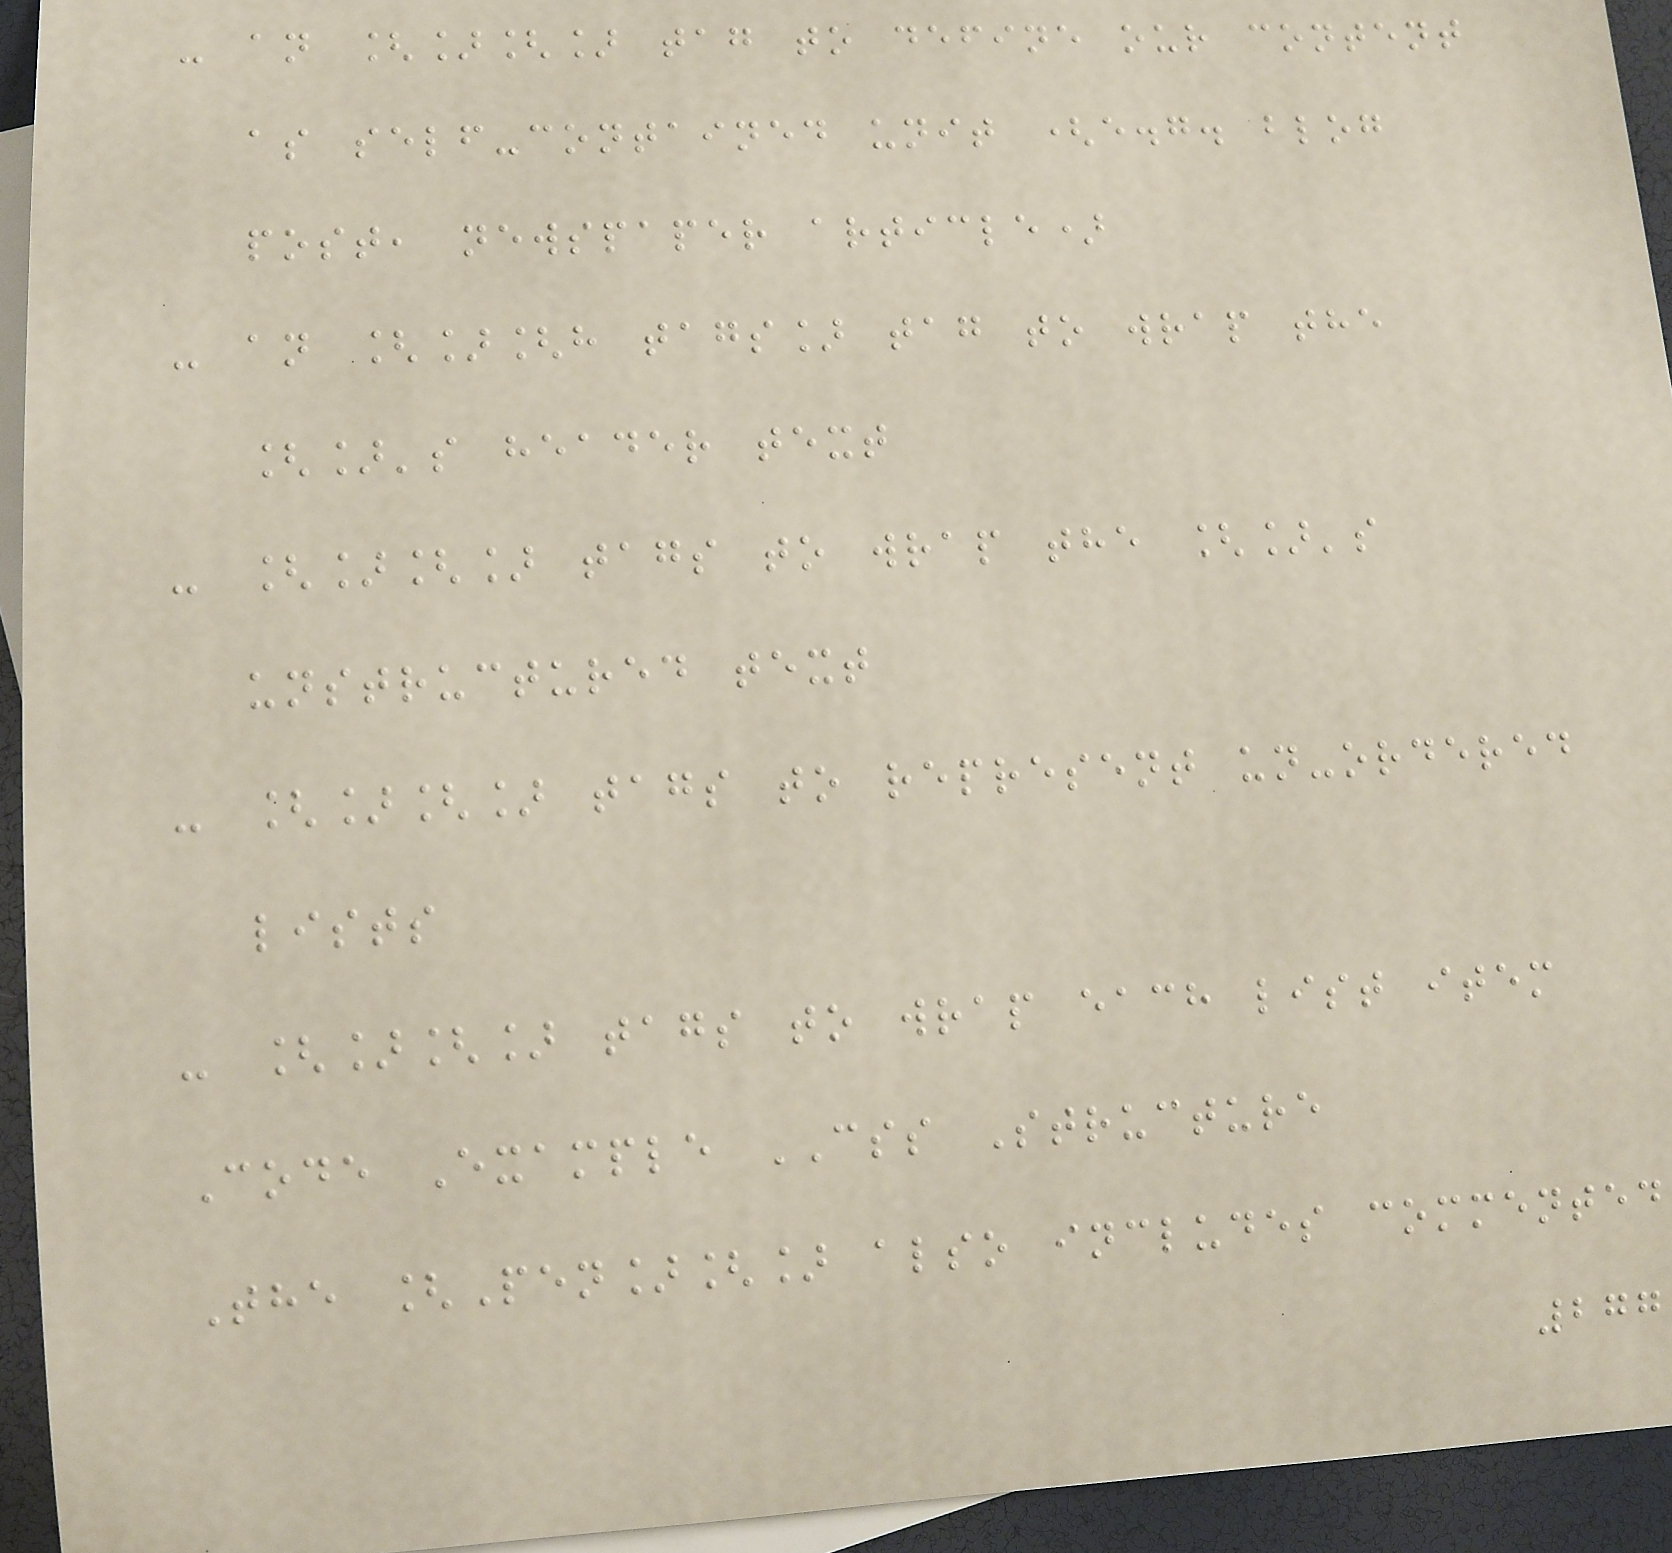- an [][] tag to define our content
as self-contained unit (e.g. blog
post, newspaper article)
- an [][h tags] tag to wrap the
[]'s header text
- [][] tags to wrap the []'s
unstructured text
- [][] tags to represent un-ordered
lists
- [][] tags to wrap each list item
Code Example CSS Structure
The [Pen][] also includes commented
277
